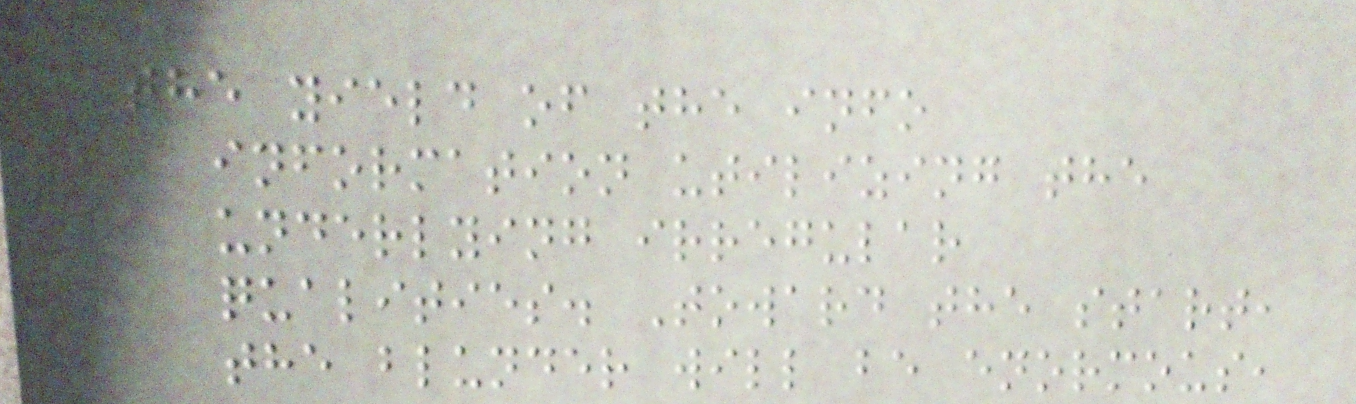the yield of the info
information utilizing the
underlying irregular
qualities. Toward the start,
the blunder will be enormous,
